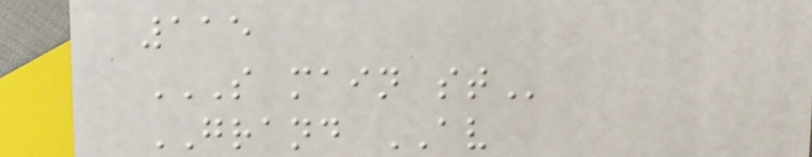115
S MAIN ST
GRAND AV
